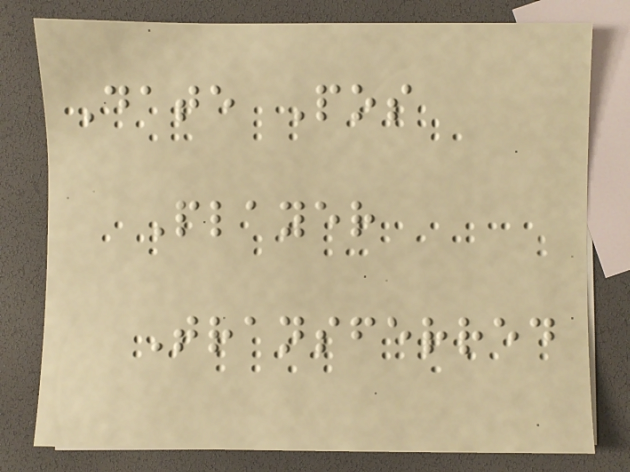Date Pos
Player
Transferred
